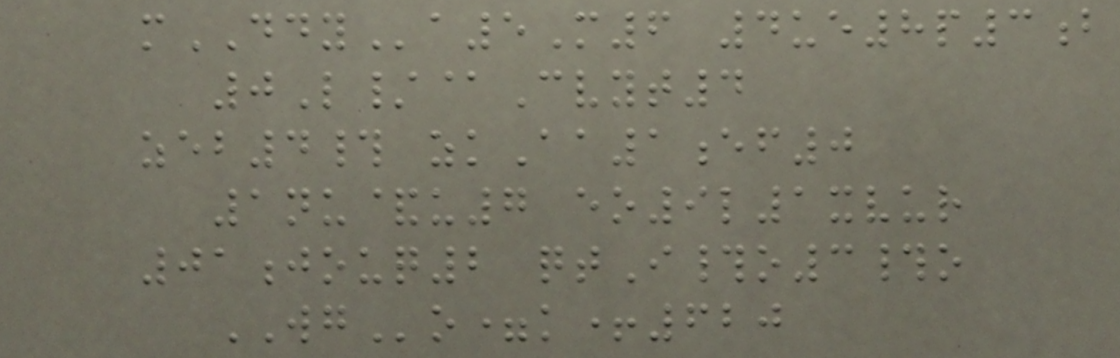mDDYa5M6 4ue8p3b
0L/@Cvyt4
zeb4# zkAa1ef0
1nu&u7 eo9l1xvur
01jouq2 qtI#o3#o
WGo=k+620
